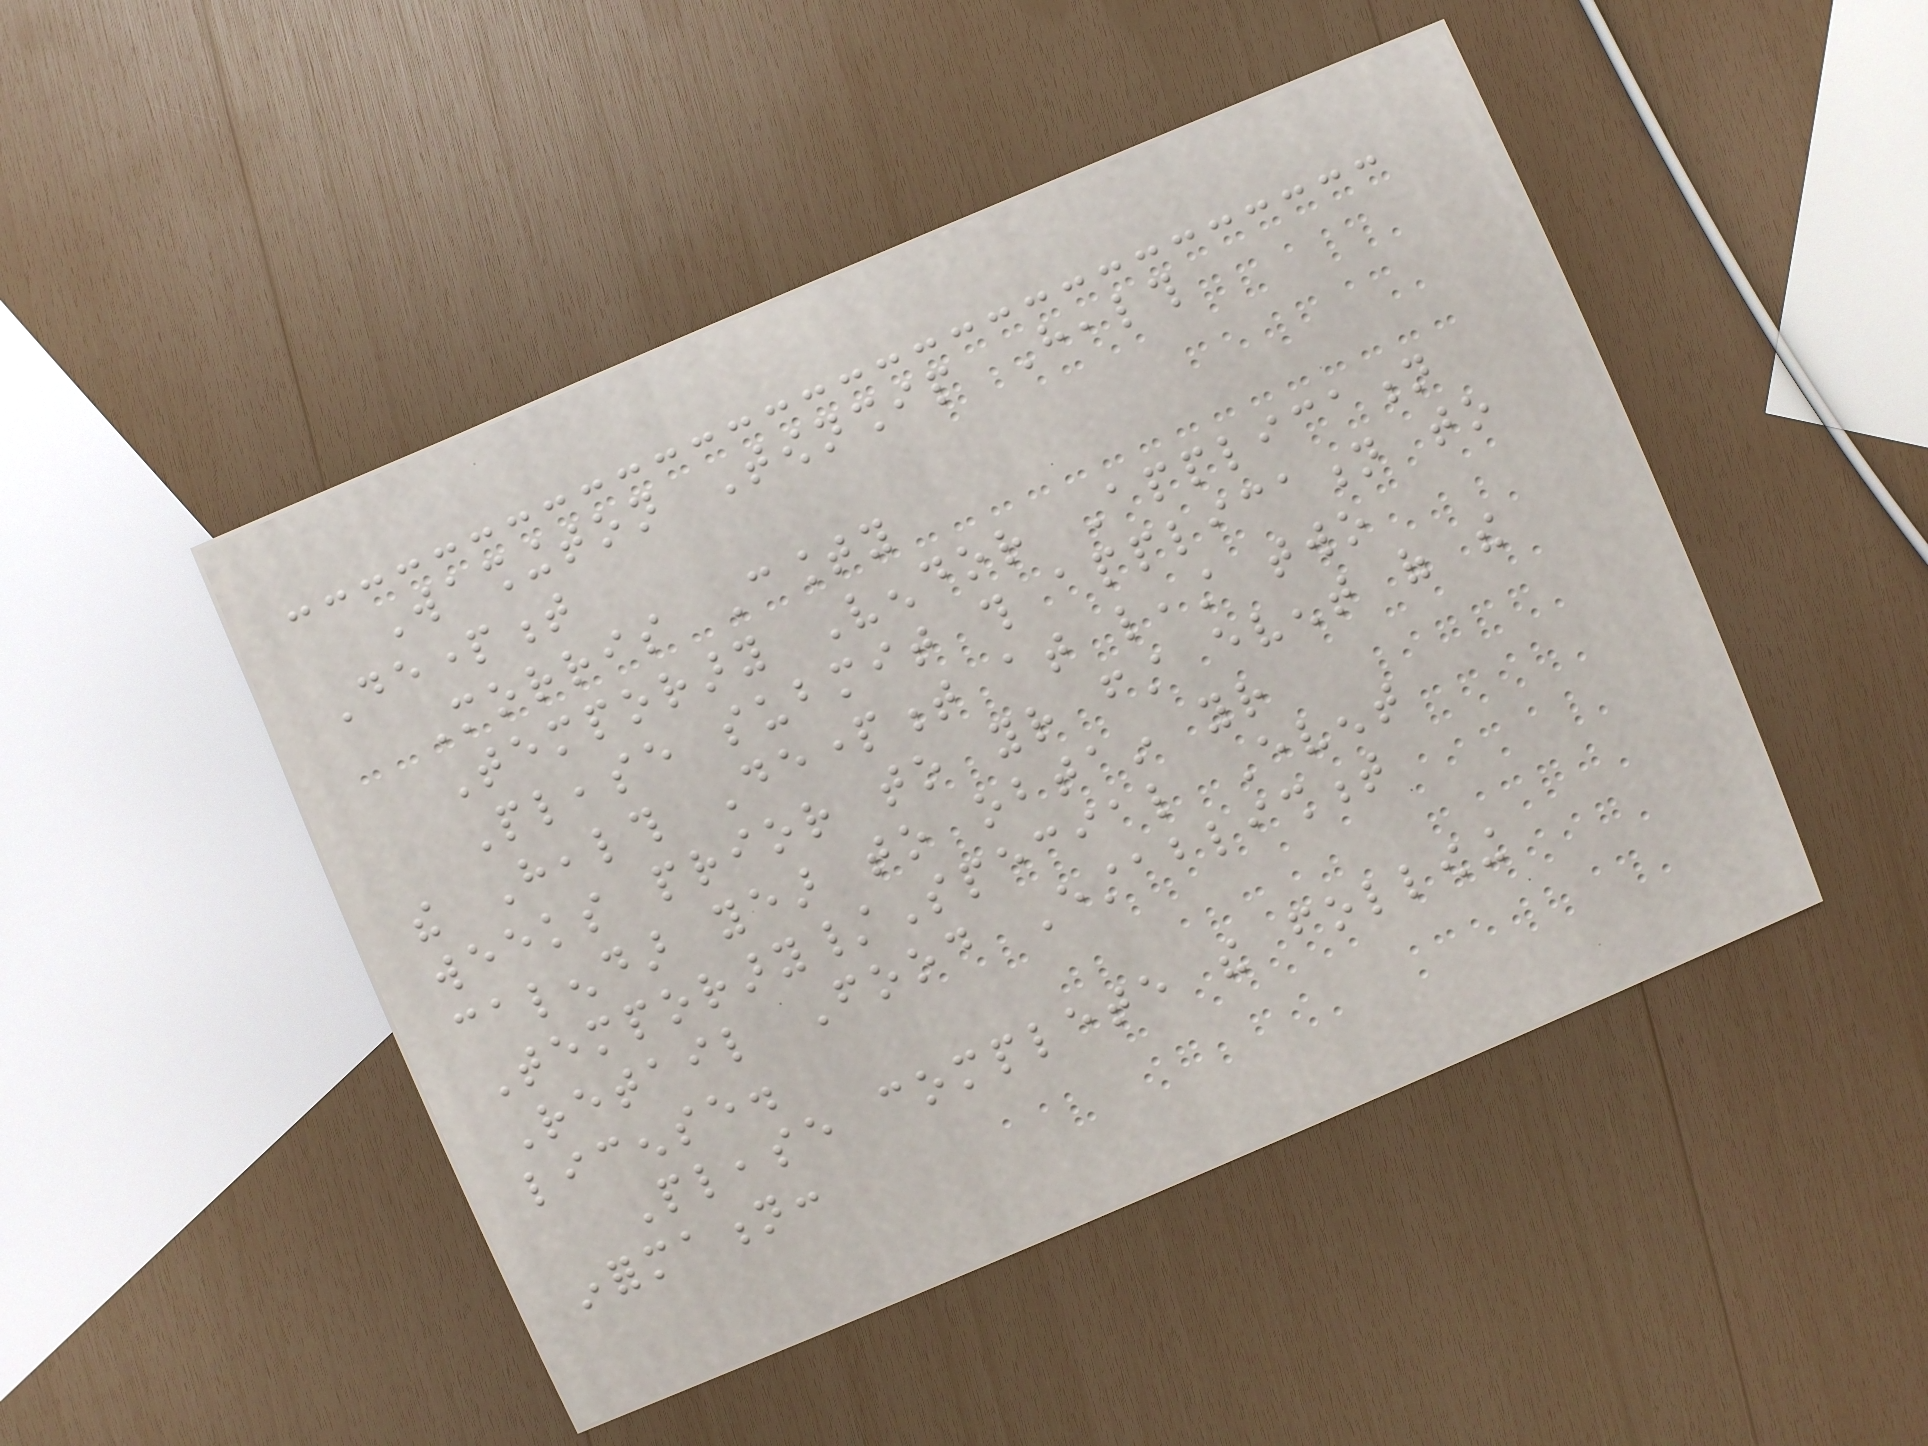Washington Township Health
Department
Morris County
Temporary Vendor Application
Please submit this application to
the Health Department at least two
weeks prior to your first event of the
calendar year to obtain your
Temporary/Special Event
Retail Food Establishment
license.
Please complete the following
information:
